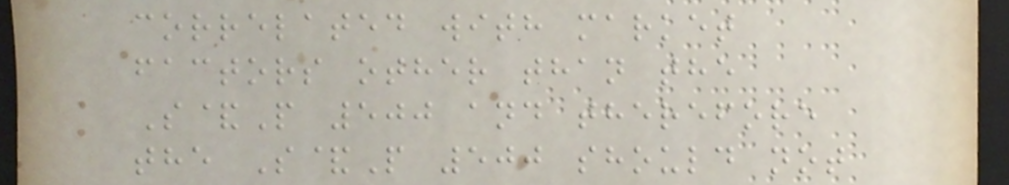correlated with market
factors other than the
S&P 500 and therefore
the S&P 500 should not
